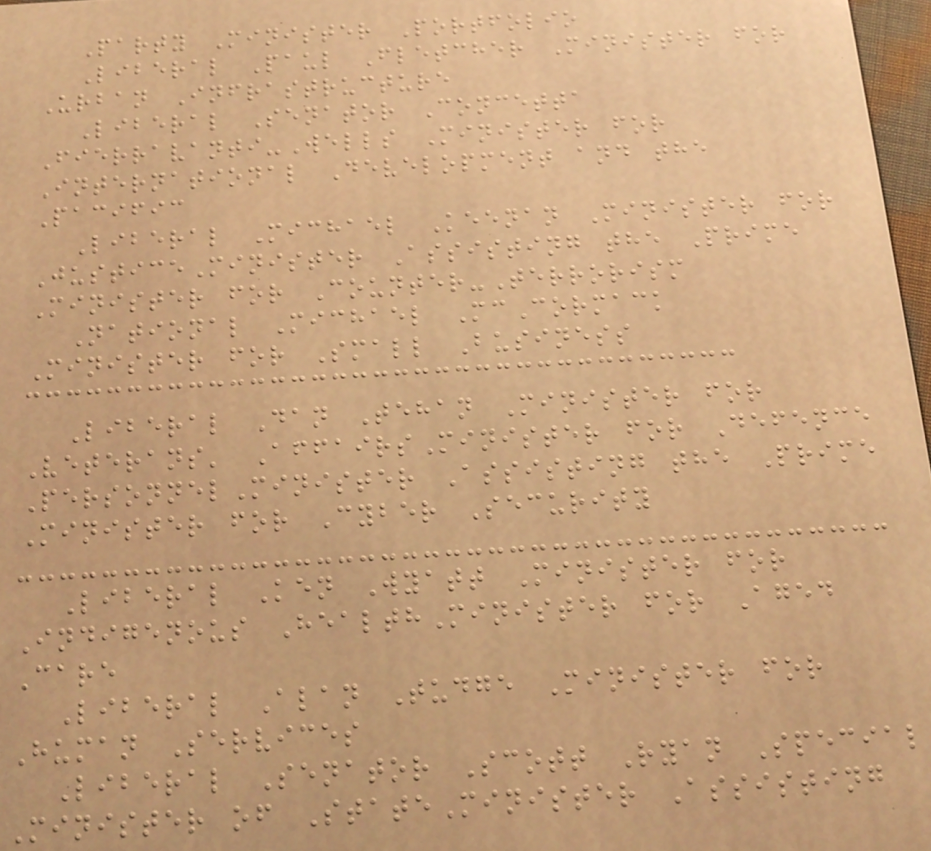Party Minister Portfolio
Liberal Paul Fletcher Minister for
Urban Infrastructure
Liberal Senator Concetta
Fierravanti-Wells Minister for
International Development and the
Pacific
Liberal Michael Keenan Minister for
JusticeMinister Assisting the Prime
Minister for Counter-Terrorism
National Michael McCormack
Minister for Small Business
Liberal Dan Tehan Minister for
Veterans' AffairsMinister for Defence
PersonnelMinister Assisting the Prime
Minister for Cyber Security
Liberal Ken Wyatt Minister for
Indigenous HealthMinister for Aged
Care
Liberal Alan Tudge Minister for
Human Services
Liberal Senator Scott Ryan Special
Minister of StateMinister Assisting
